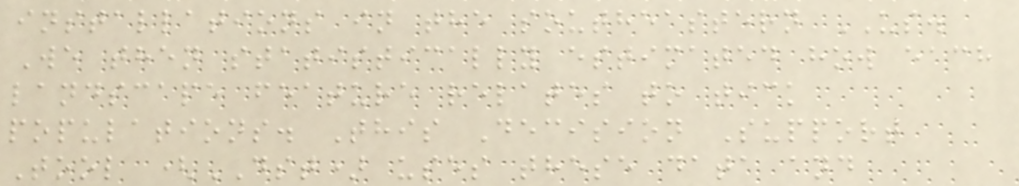installations in the southeastern US.
We then statistically estimated how each
landscape feature relates to tick
populations. This Decision Support
Tool (DST) uses these data and
